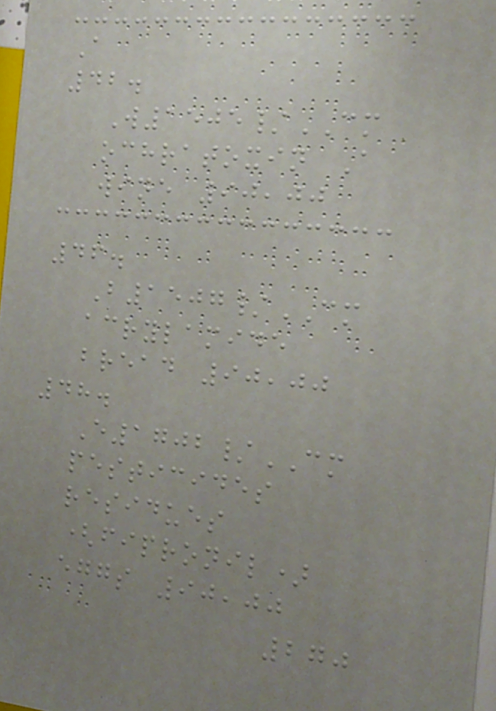A
42.
W1505/CM
ochratoxin A
wine 90,00
46.
B1507/CM
acrylamide
bread 90,00
48.
E1702/CM
pesticides
residues
(fipronil)
eggs 90,00
270
